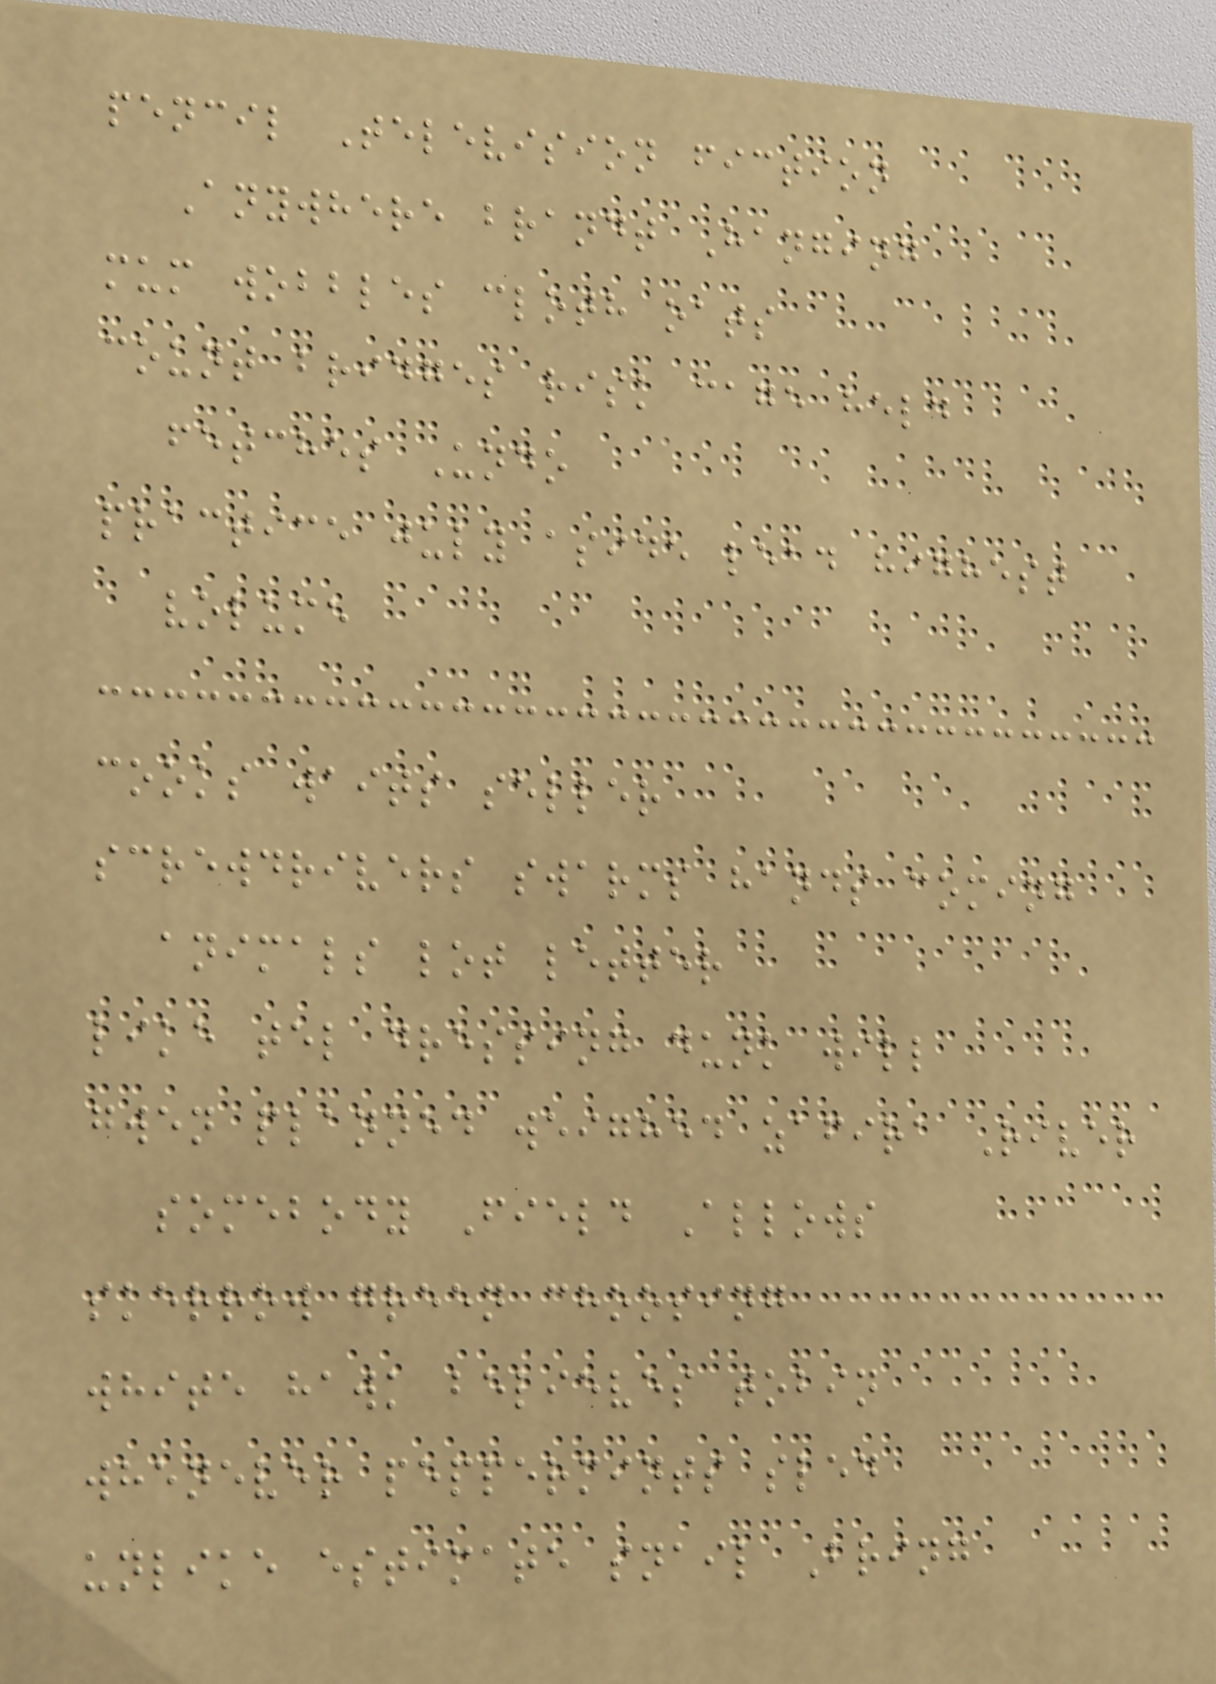pencil Television fiction
Anywhere brandt Hanging
mum wobbles cloth oats
count bridges risk cage held
fetches Undo
practice july aside lead highest
volume
cooks waits seller
screwdrivers swarms hands coming
animals lot letter
like tel dressing dunk will
gwen planned weighed zafira River
somebody Field Allows
skerrow green choosing
white hawk believes tobin
whenever peppermints sled
unlike estimate snail Bring
